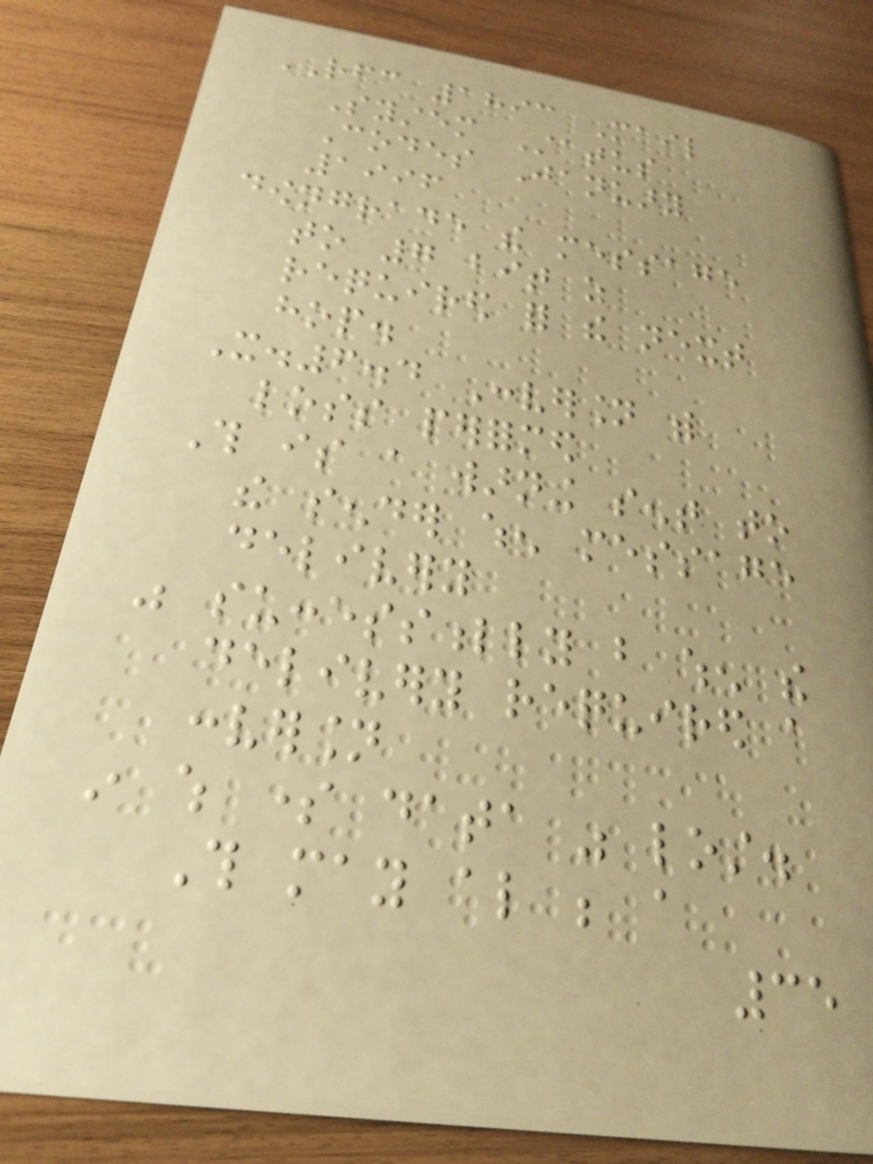RFC 1893 Mail
System Status
Codes January
1996
downgrade the message
to 7 bit as
required for the next
hop.
X.6.4 Conversion with
loss performed
This is a warning sent to
the sender when message
delivery
was successfully but when the
delivery required a
conversion
in which some data was lost.
This may also be a
35
